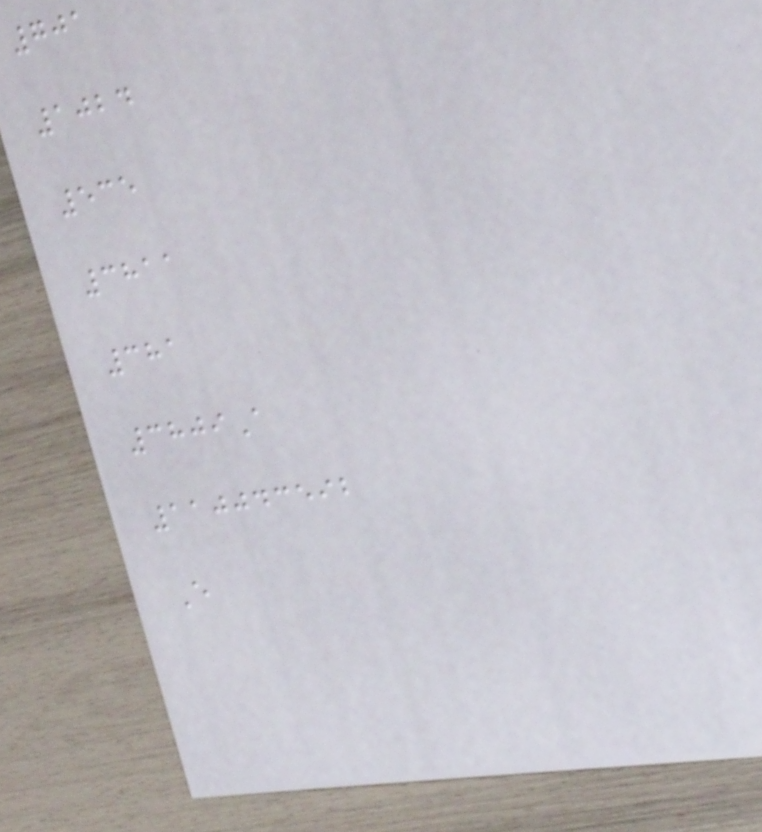701
1024
535
3811
381
3809A
110043592
E
